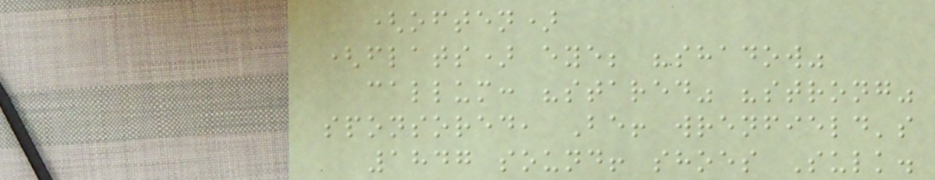(often)
(flats) eye; "shadow"
callum: "stared" "strong"
sponsored, Be! wrenfield's
1847 sound! shoes Sulk.
